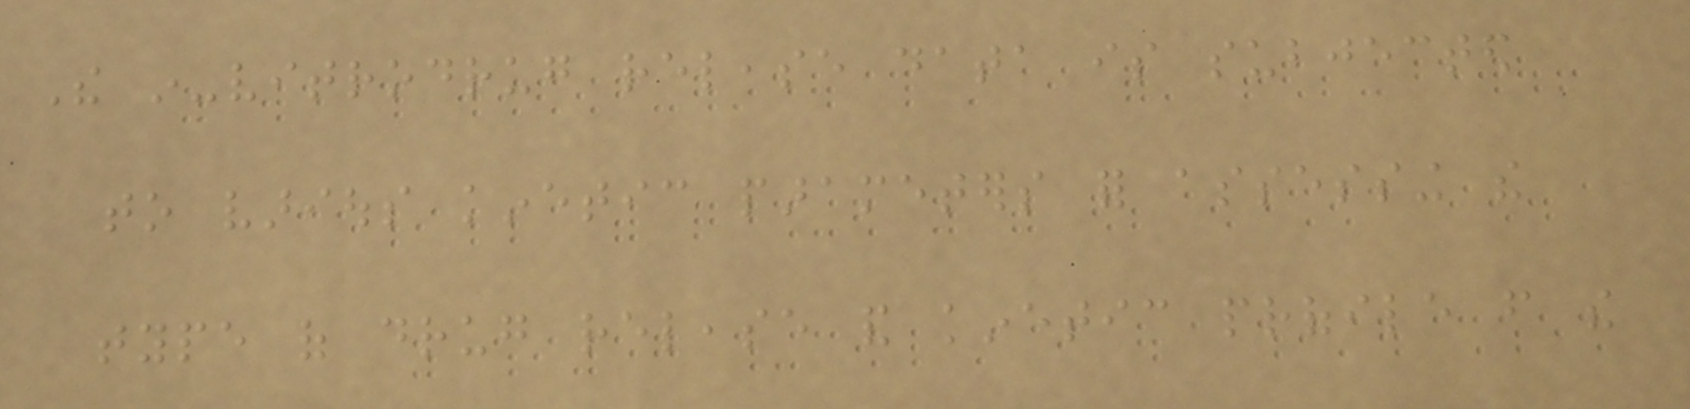The in-vitrodrug release data is subjected
to various kinetic parameters for assessing the
type of drug release and kinetic profile from the
